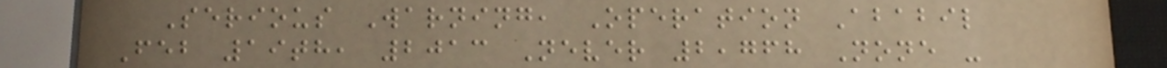Serious Warning, Operation Ababil
Feb 19th, 2013 Never 2,768 None -
